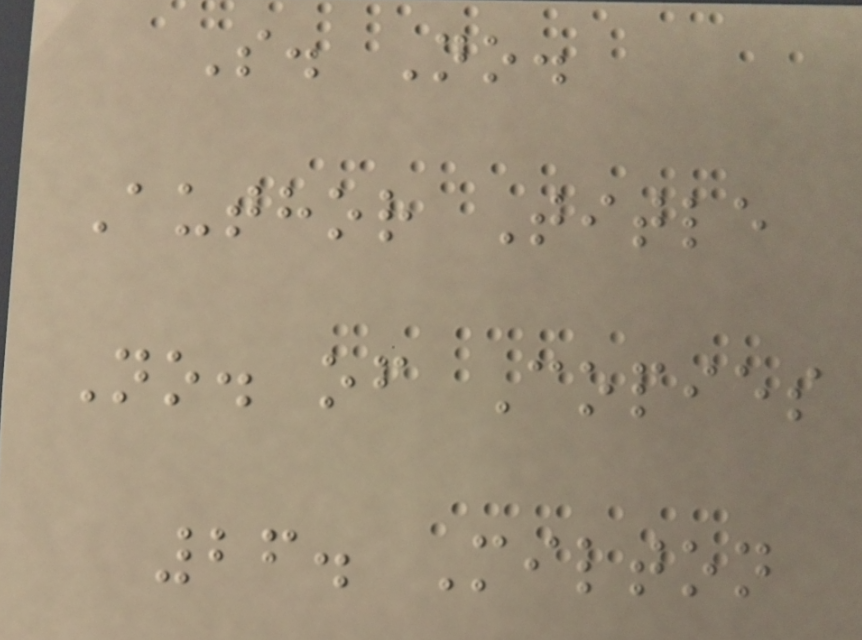S. No.
Author Title
No. of Copies
26. Milton
